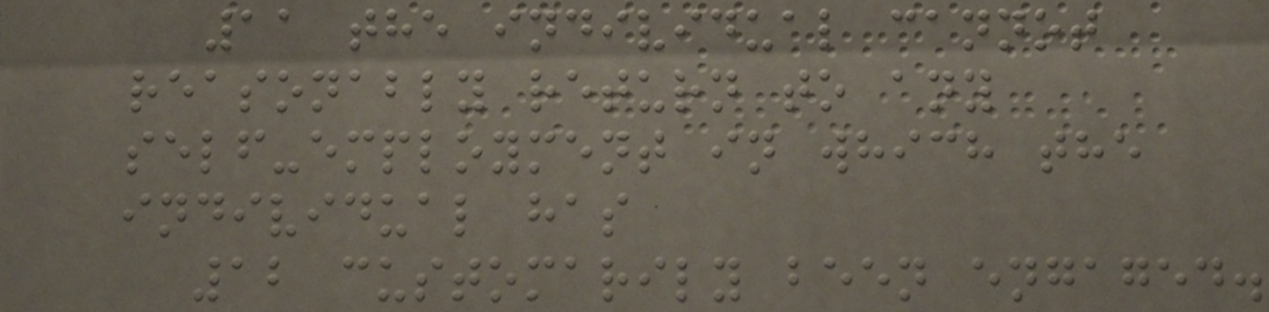11 the individual cannot
reasonably return to any
self-employment in which the
individual has
12 customarily been engaged.
